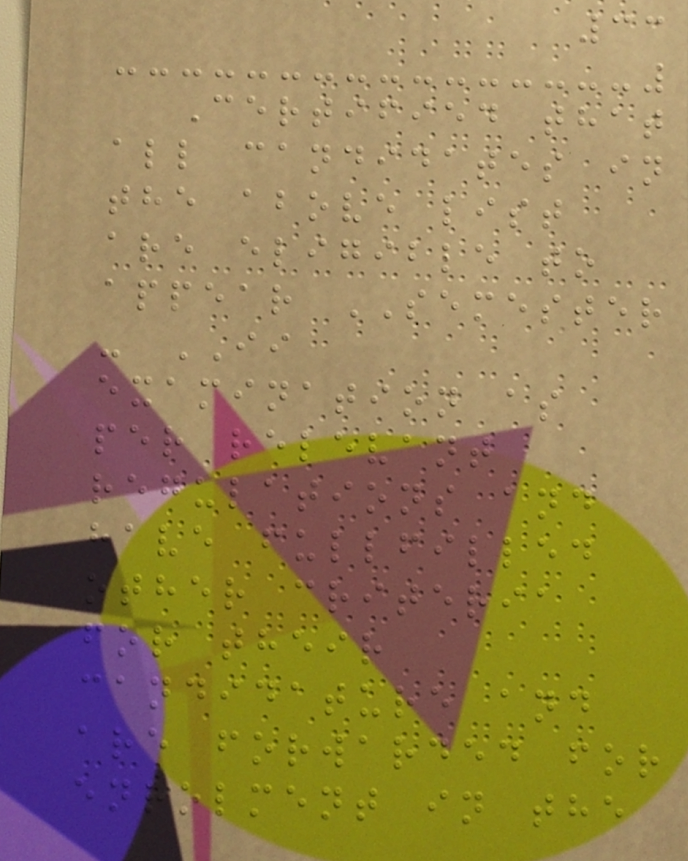33
Certified that
all candidates in
the above list
are eligible to
appear SEMESTER
- II
examination as
per relevant
regulations and
have fullfilled
other criteria
for their
candidature and
are forwarded for
enrolment in the
